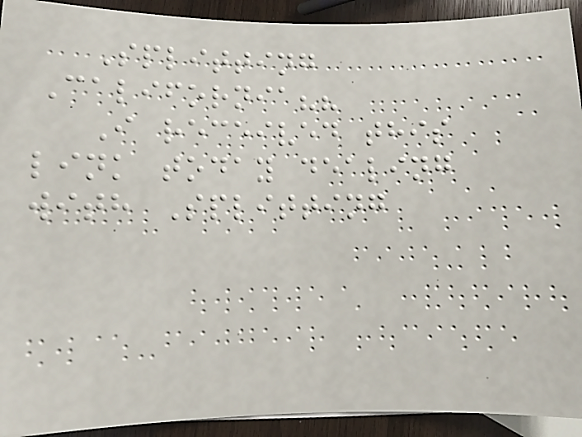Splitting
California??
I received this
link today dealing
with Splitting
